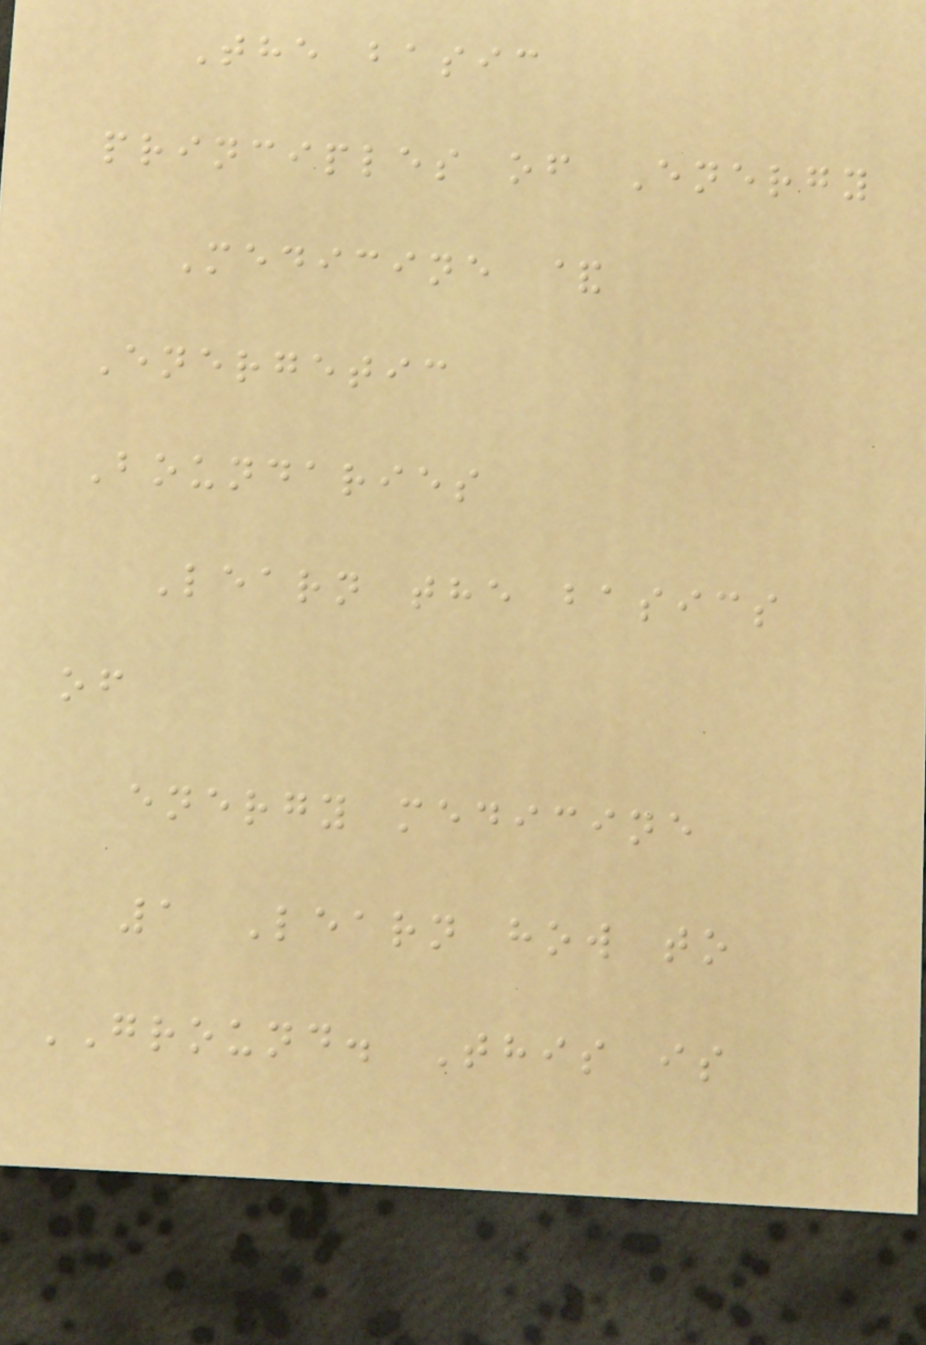The basic
principles of Energy
Medicine &
Energetic
Boundaries
Learn the basics
of
energy medicine
1 Learn how to
GROUND. This is
